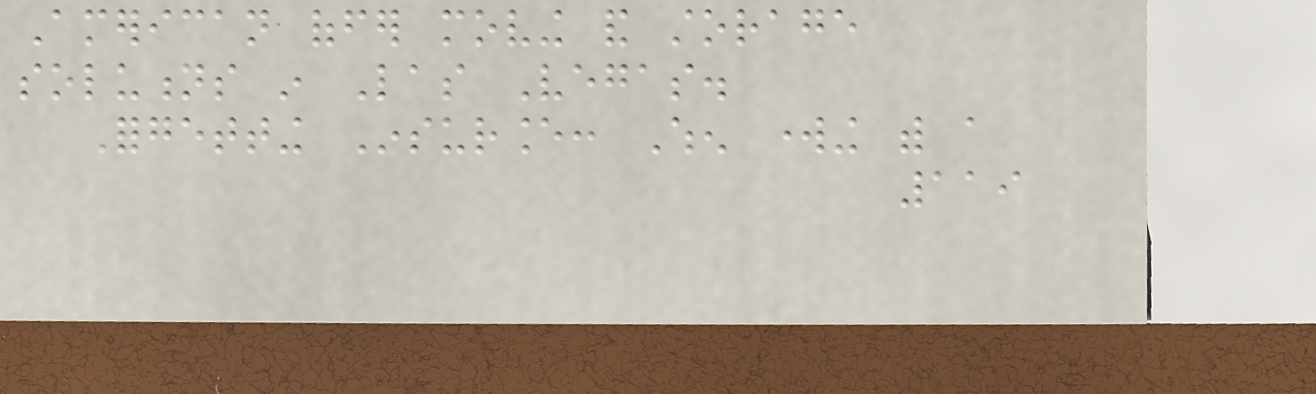American offer moving and storage
solutions in Las Vegas.
Forgetting Insurance: When working with a
119
